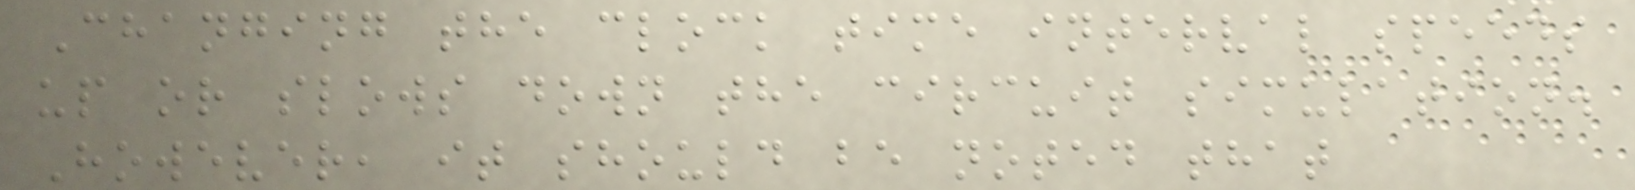Changing the clock time interval speeds
up or slows down the circuit simulation.
However, it should be noted that
